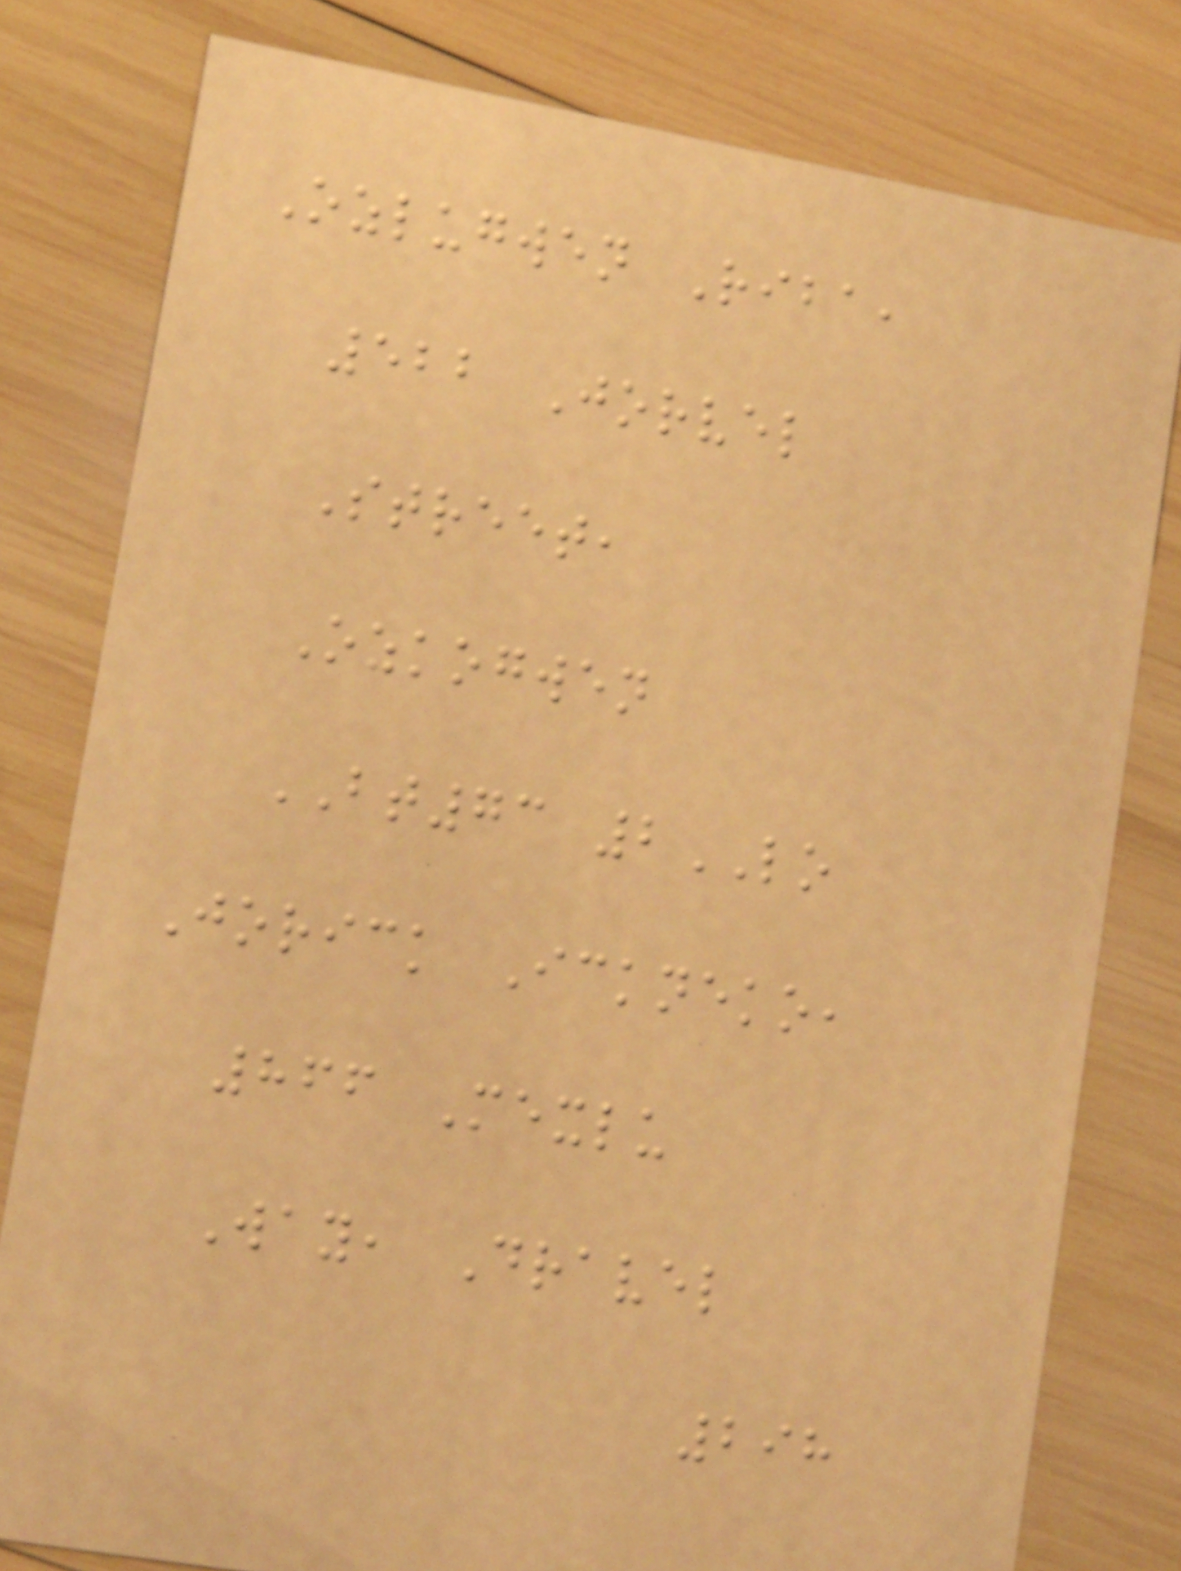Ozlugwen Riba,
522 Jorvel
Street,
Ozkogwen
BT73 2LO
Jorick Ickneko,
866 Mexlu
Way, Dravel
298
